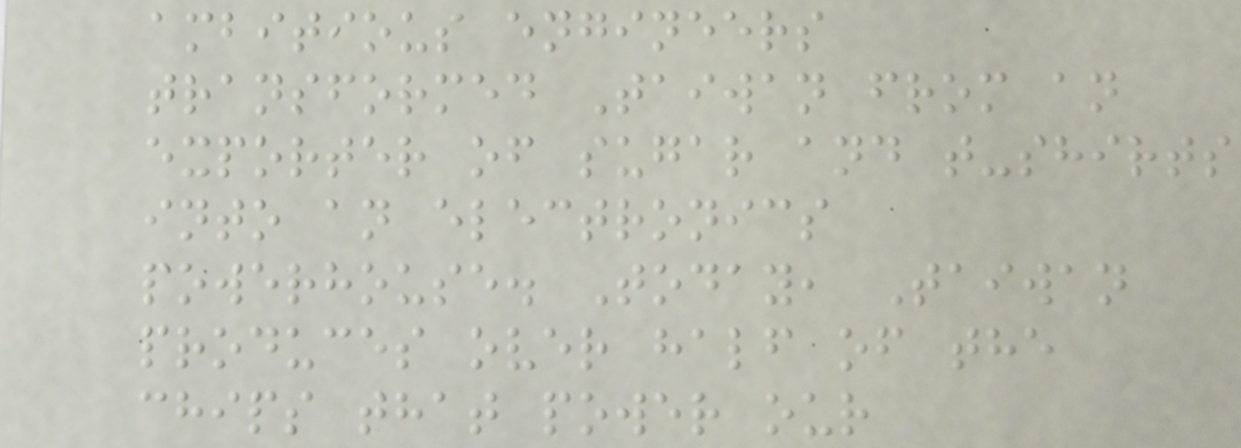ambitious engineers
transformed Taiwan from an
exporter of sugar and t-shirts
into an electronics
powerhouse. Today, Taiwan
produces over half of the
chips that power our
